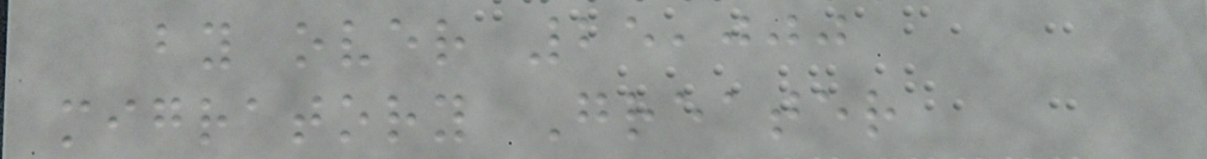by over 25,000
migratory Greater
